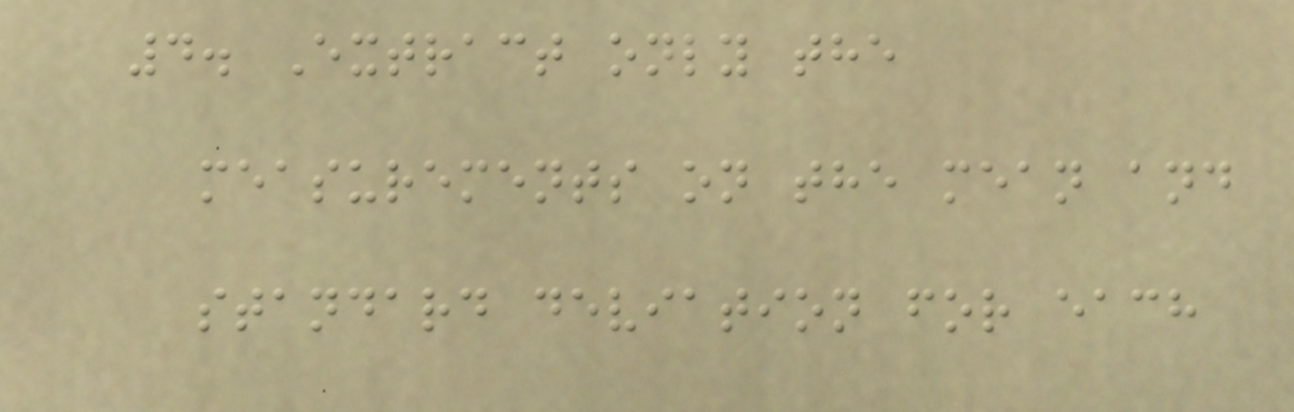4. Extract only the
measurements on the mean and
standard deviation for each
